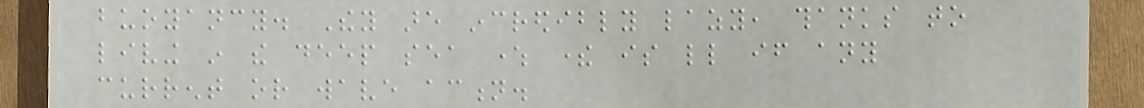buoyancy. They are incredibly lazy, thanks to
living in the deep sea where there is little if any
current or wave action.
